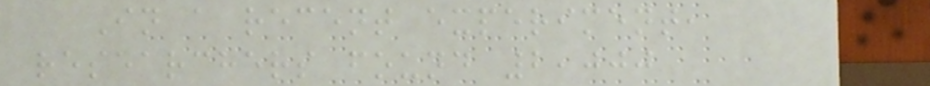In a recent experiment,
researchers found 2,000
